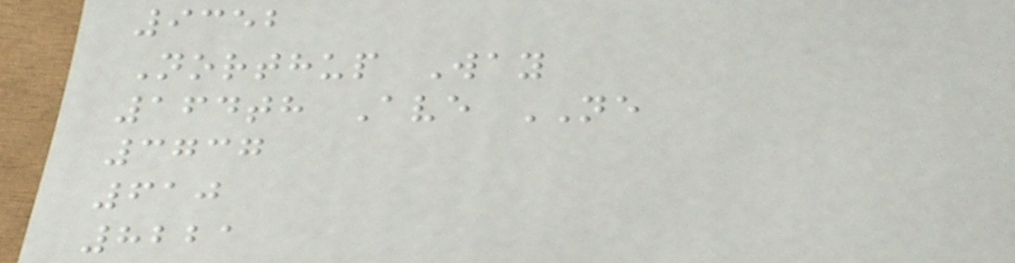9352
Northup Way
164th Ave NE
3737
610
8221
